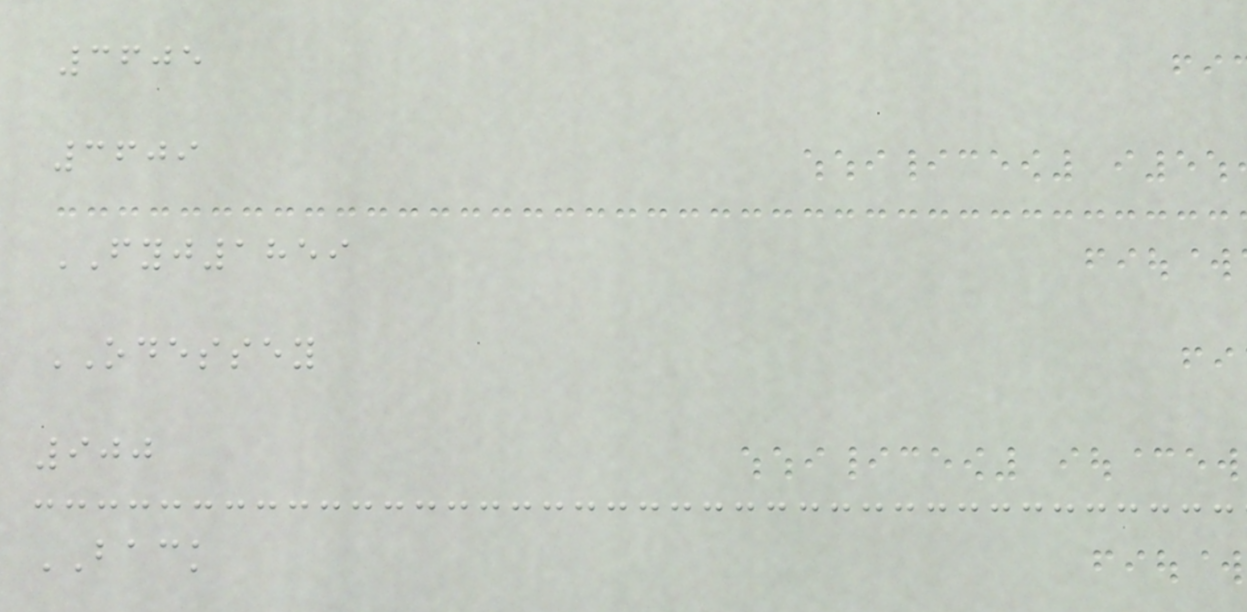3605
3609
FYJ1859
ODESSEY
900
BACK
